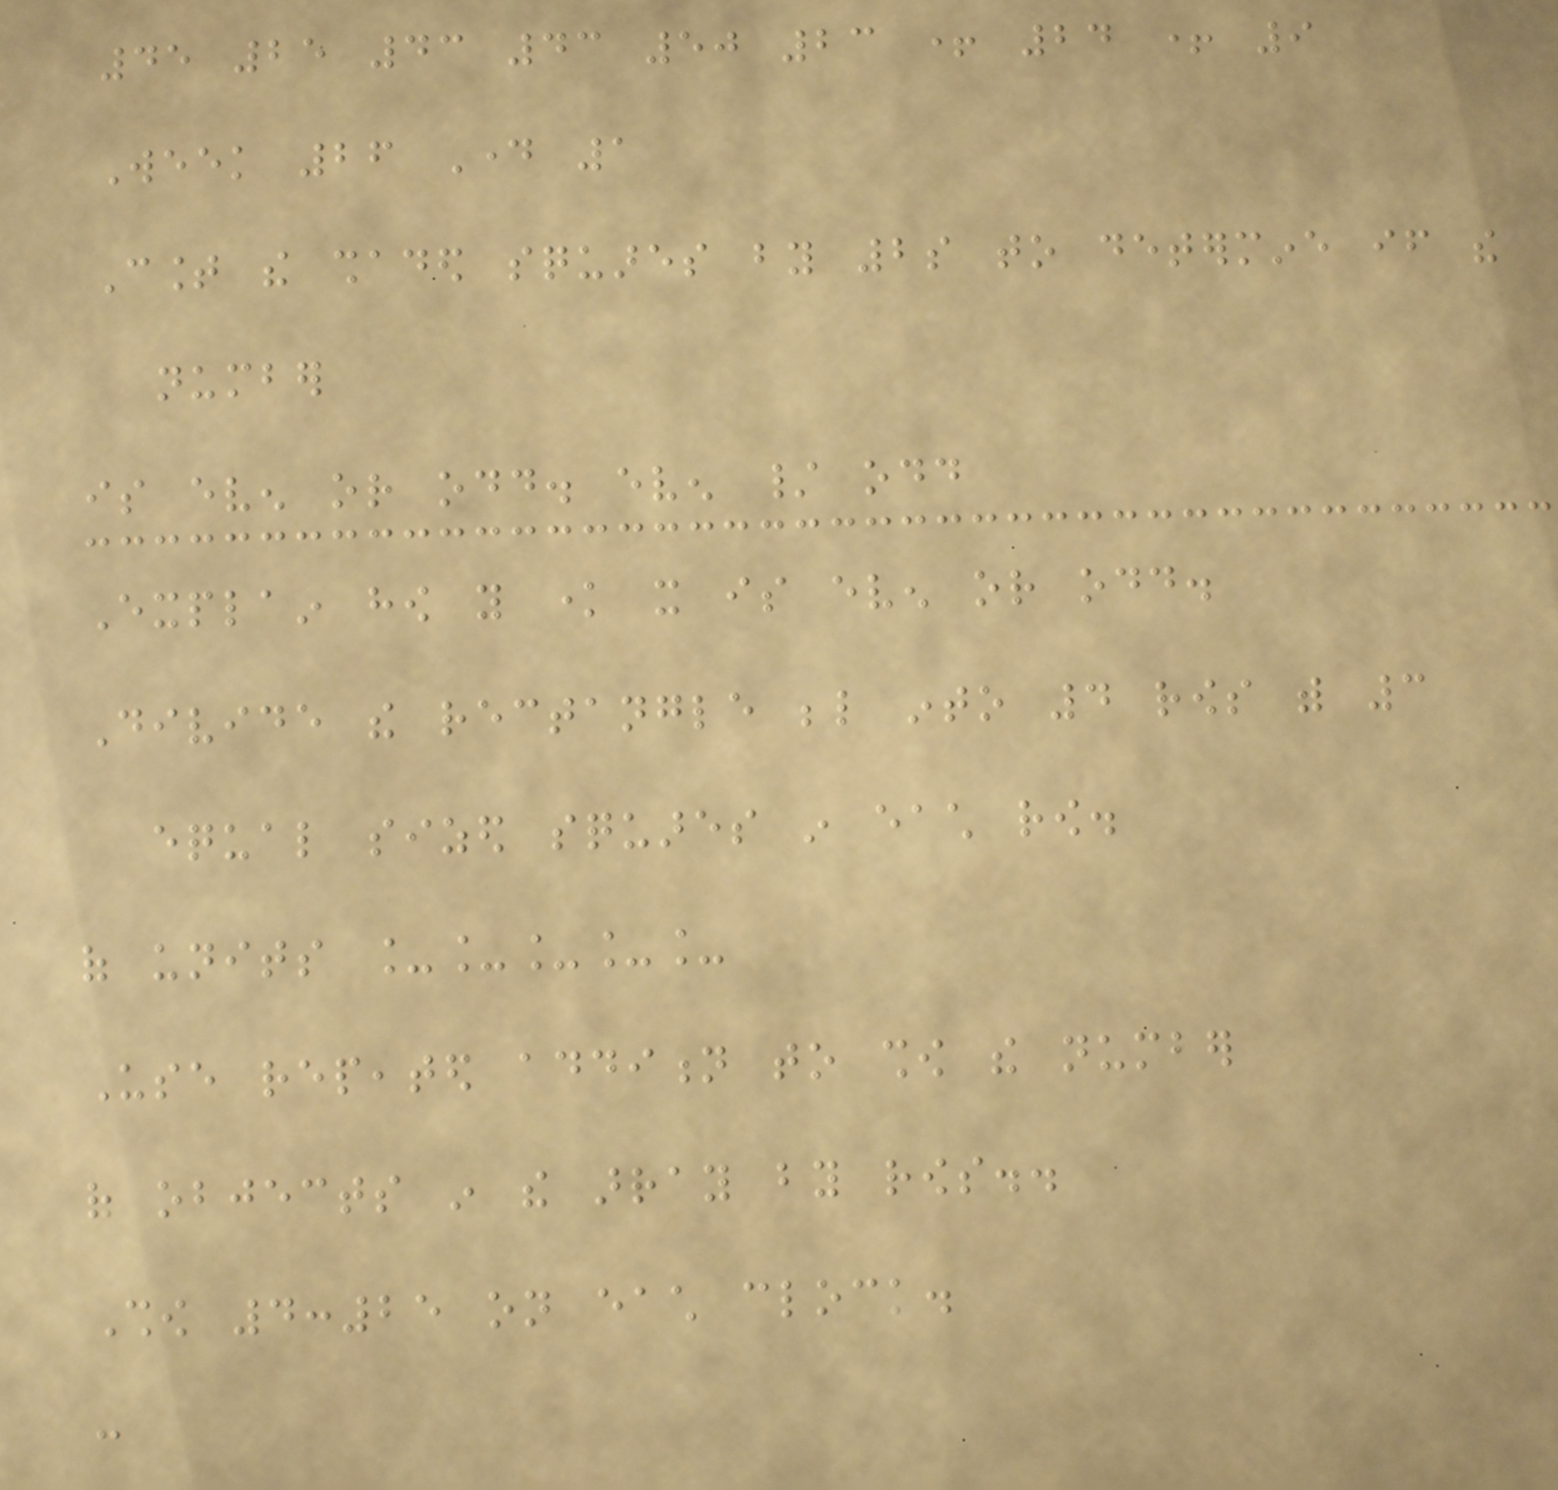45 25 43 43 50 23 + 24 + 9
Week 26 Day 1
Count the shaded squares by 2s to determine if the
number
is even or odd. even / odd
Explain how you know it is even or odd.
Divide the rectangle below into 4 rows with 3
equal sized squares in each row.
of units _____
Use repeated addition to show the number
of objects in the array by rows..
Show 4:25 on each clock.
:
